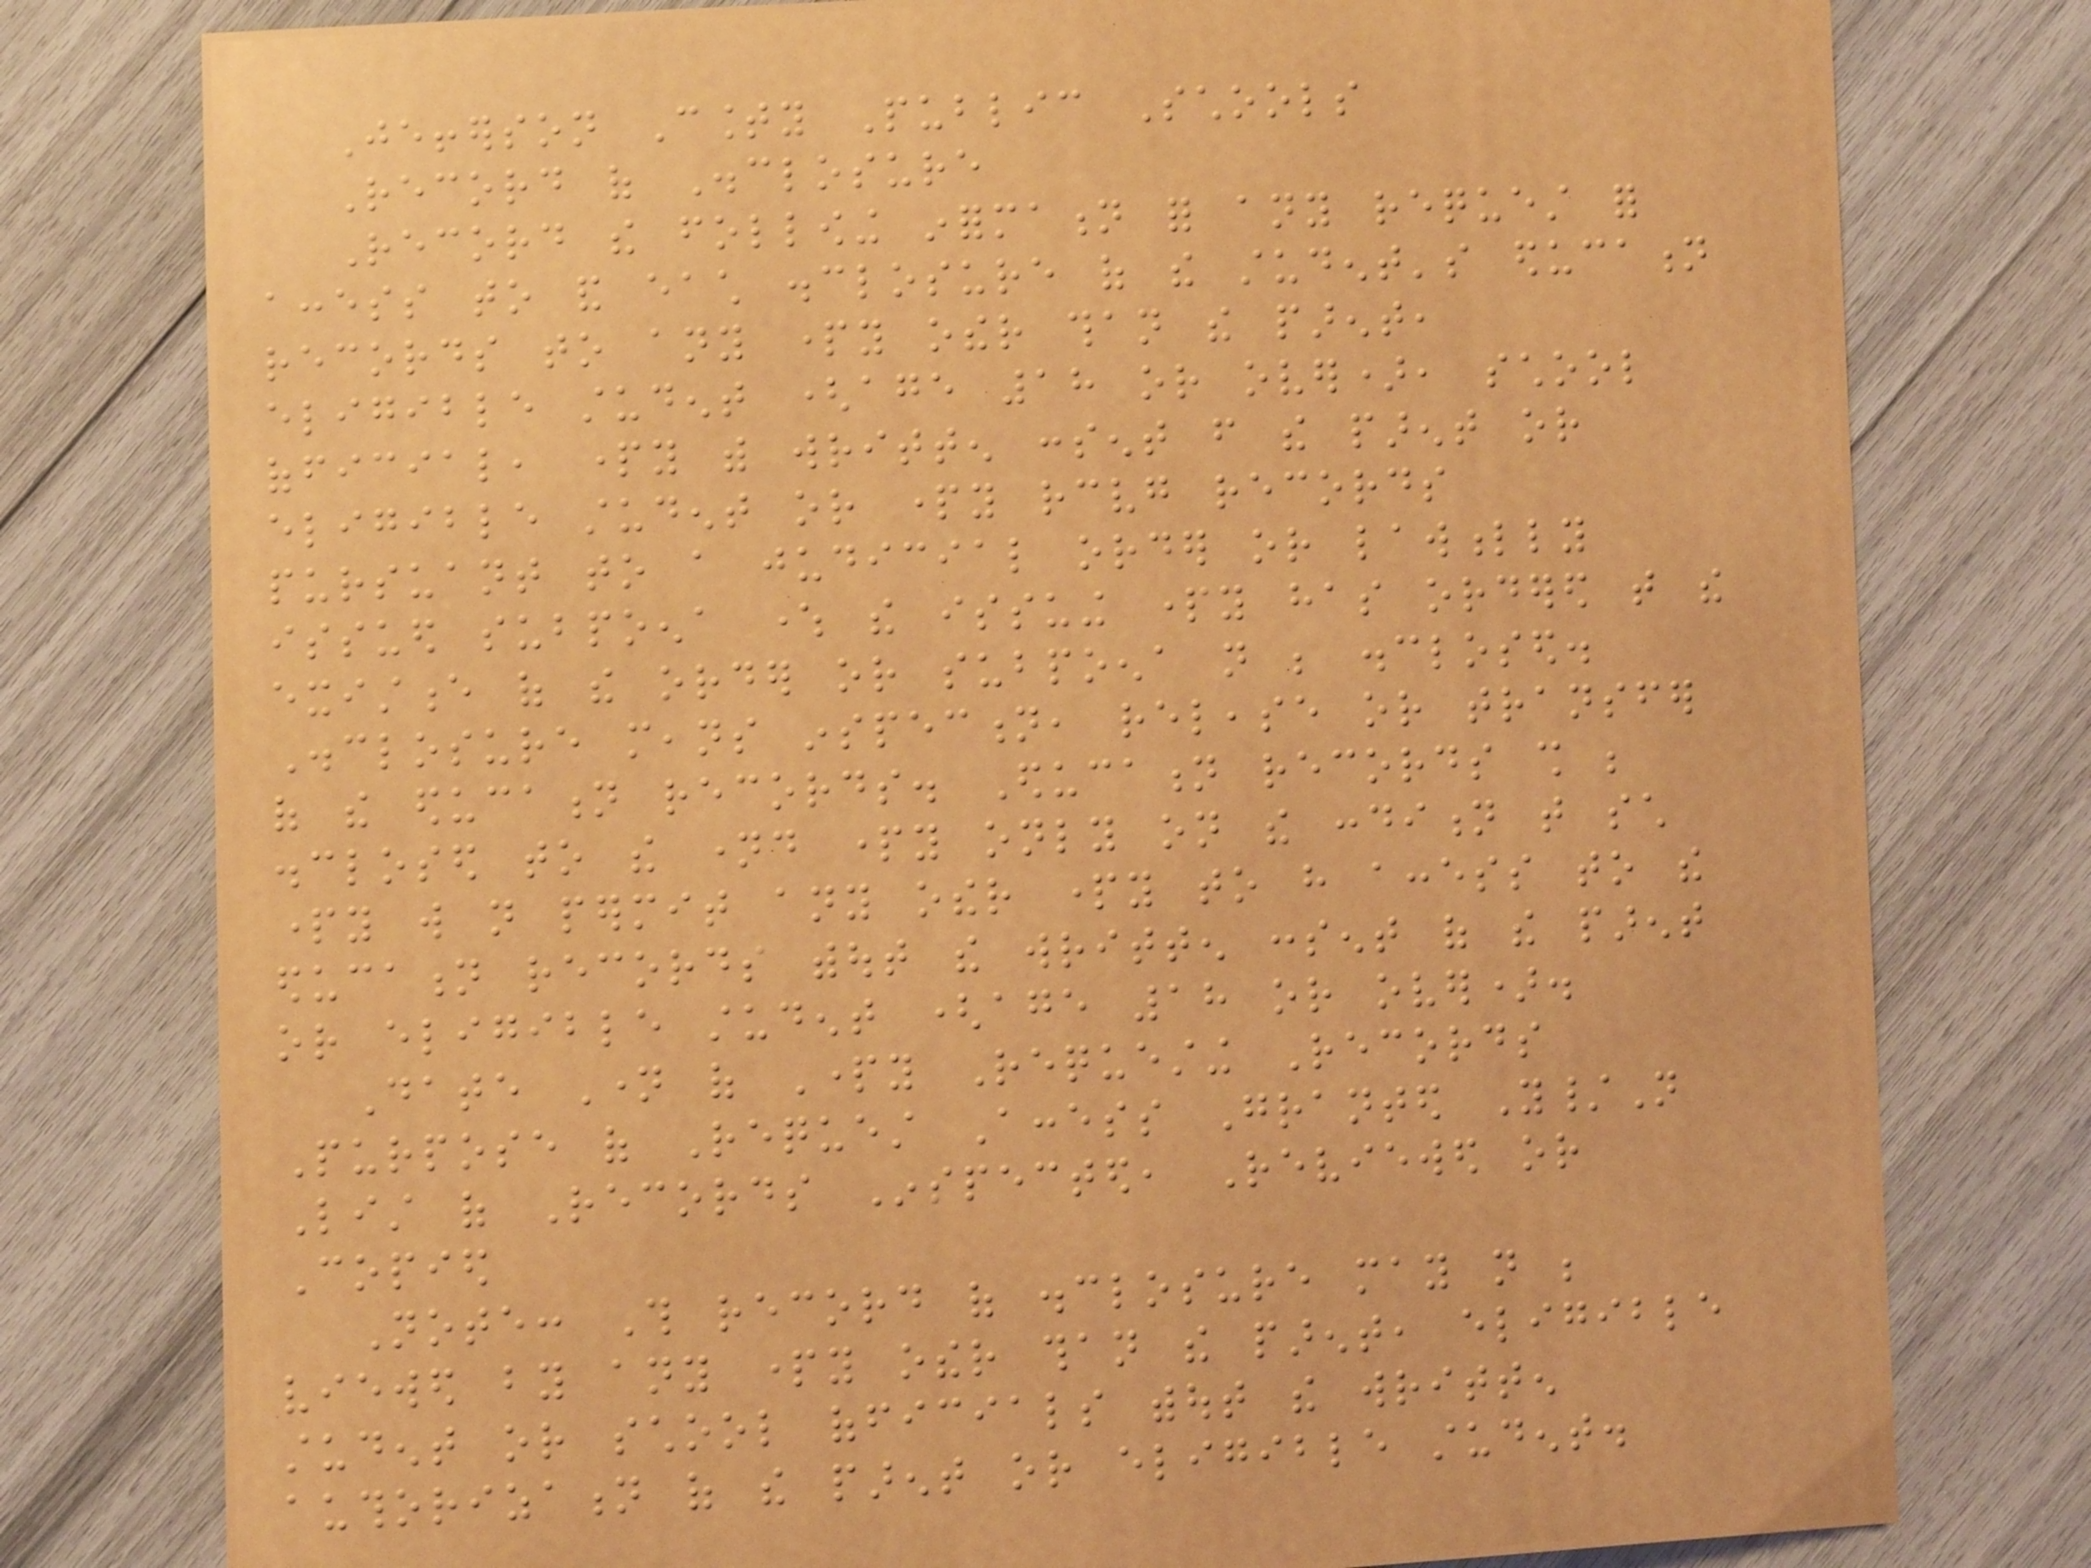Jefferson County Public Schools
Record of Disclosure
Record the following information for any request for
access to and each disclosure of the student's education
records to any party other than the parent,
eligible student (age 18 or over), school
official, party with written consent from the parent or
eligible student or party receiving records
pursuant to a judicial order or lawfully
issued subpoena where the issuing party has ordered that the
existence of the order or subpoena not be disclosed.
Disclosure means inspection, release or transfer
of the education records. Education records shall be
disclosed to the named party only on the condition that such
party will not permit any other party to have access to the
education records without the written consent of the parent
or eligible student (age 18 or over).
Date Name of Party Requesting Records
Purpose of Request Access Granted Y/N
List of Records Inspected, Reviewed or
Copied
Note: This record of disclosure may not be
viewed by any party other than the parent, eligible
student or school officials without the written
authorization of the parent or eligible student.
